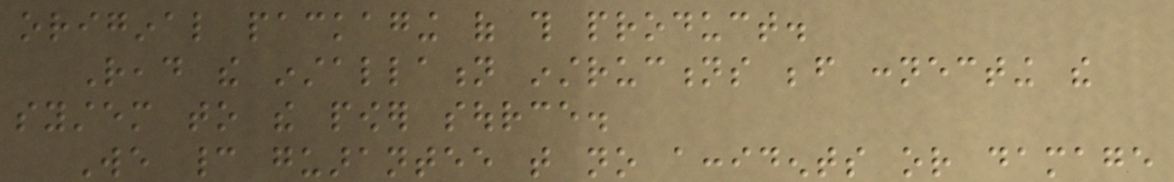original packaging of this product.
Read the installation instructions before connecting the
system to the power source.
We cannot guarantee that no accidents or damage
